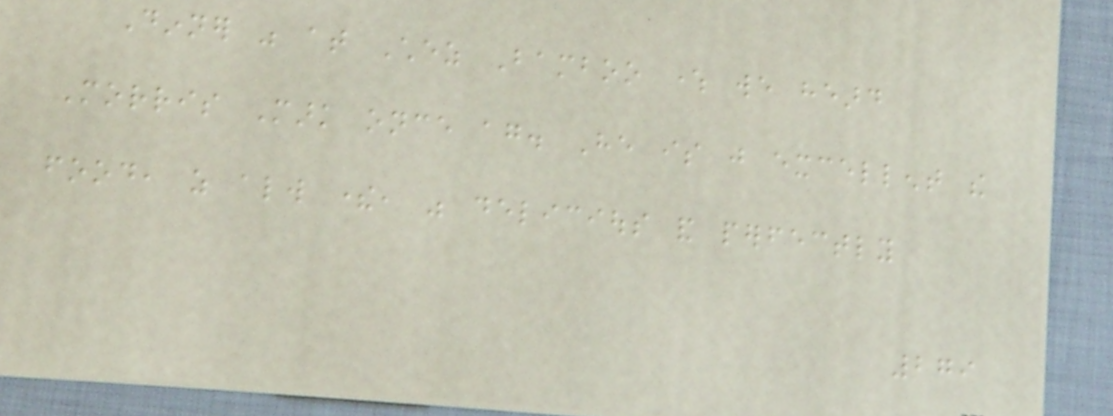Dinner was at Chez Bamboo where we heard
Morris Mark once again. He is just excellent the
food, as always there, was delicious and perfectly
279
